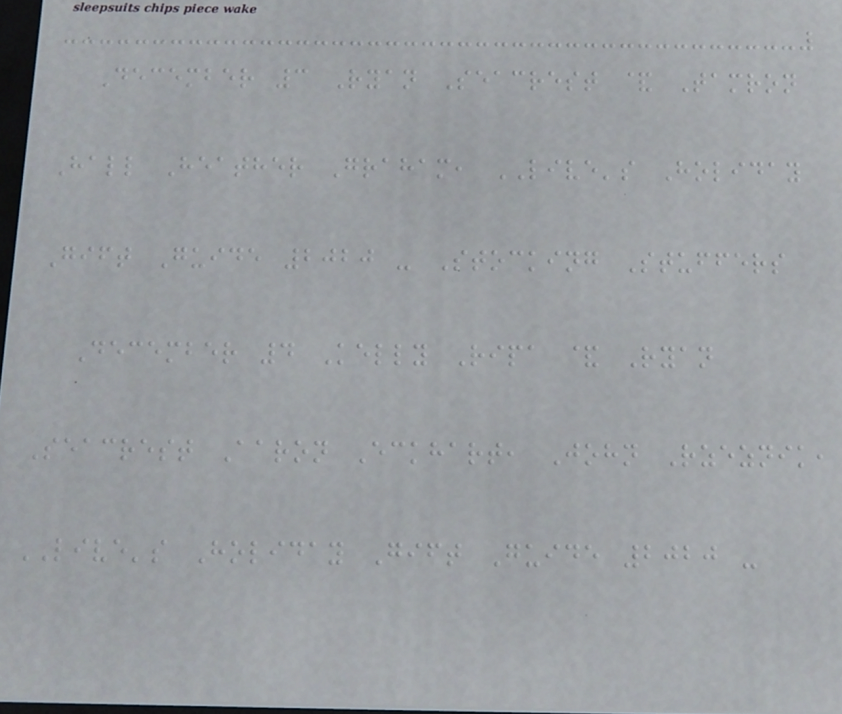December 3 Ryan Seacrest & Tamron
Hall Heather Graham, LIVE's Holiday
Gift Guide 2020 - Stocking Stuffers
December 4 Kelly Ripa & Ryan
Seacrest Aaron Eckhart, John Rzeznik,
LIVE's Holiday Gift Guide 2020 -
